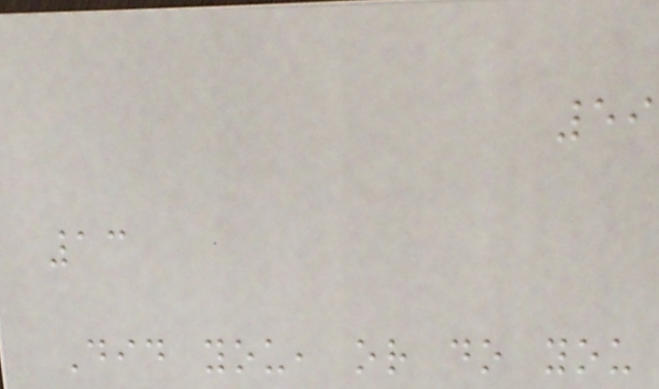59
13
Did you, or do you
